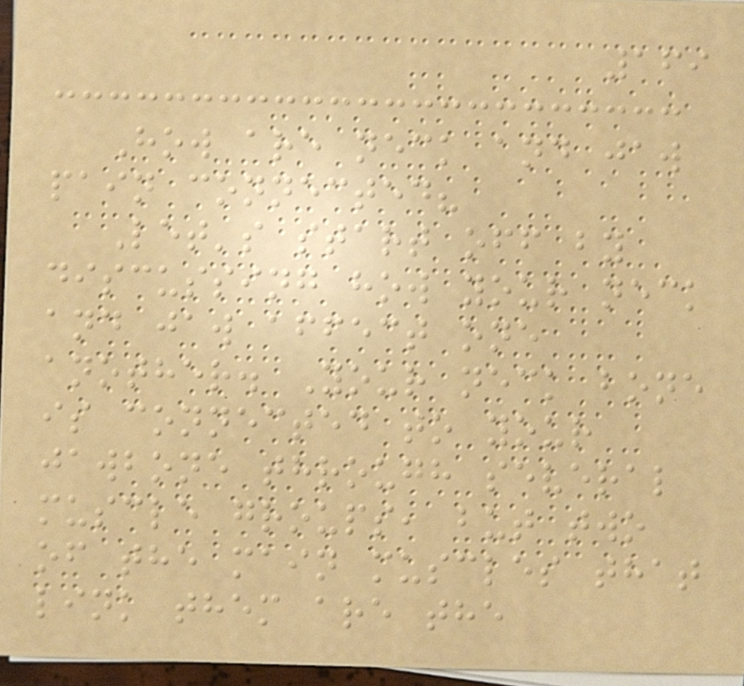169
How are neck and jaw
pain connected?
Let's start off by
discussing how your neck
and jaw affect one
another. Your neck bone
is connected to your
jawbone through several
muscle groups, but two
of the main muscles that
link them are the
